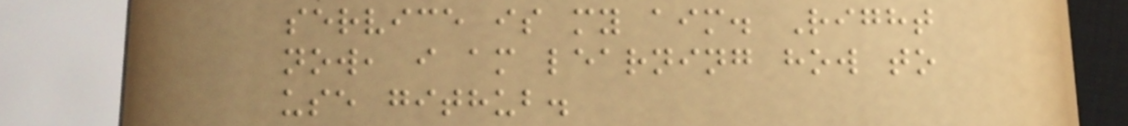service is my aim. Right
now, i am learning how to
use github.
